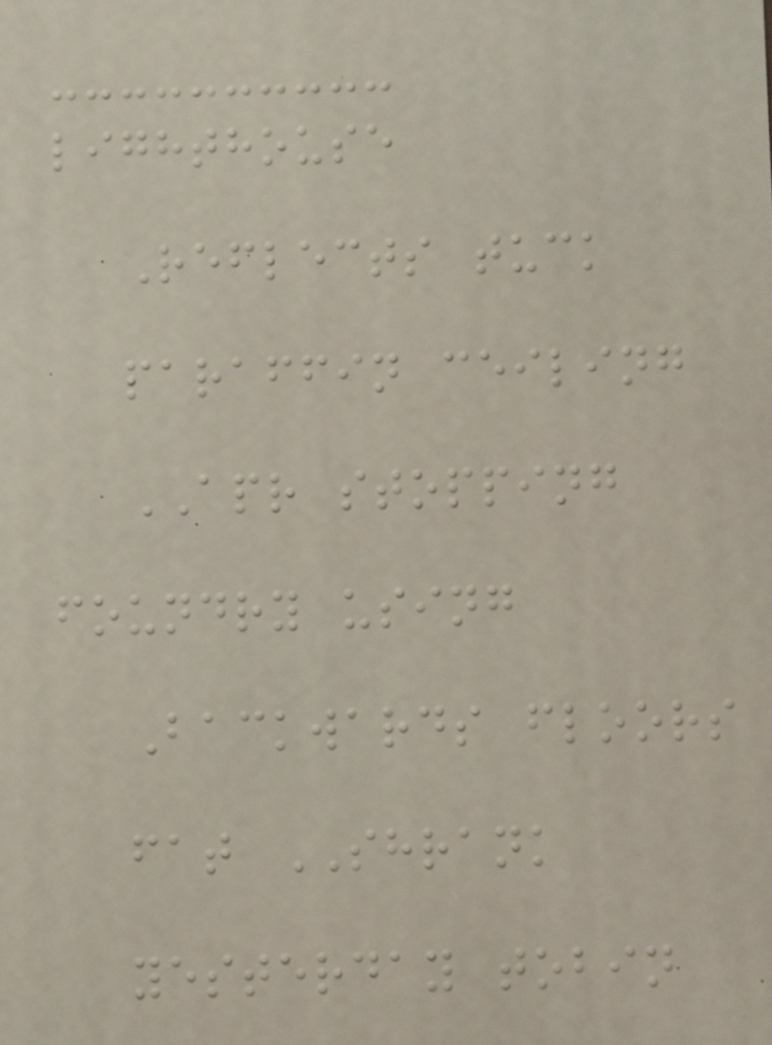lighthouse
Reflects tuck
paraffin ceiling
APR stopping
foundry using
Backwards floors
fat SHRANK
yesterday tobin
